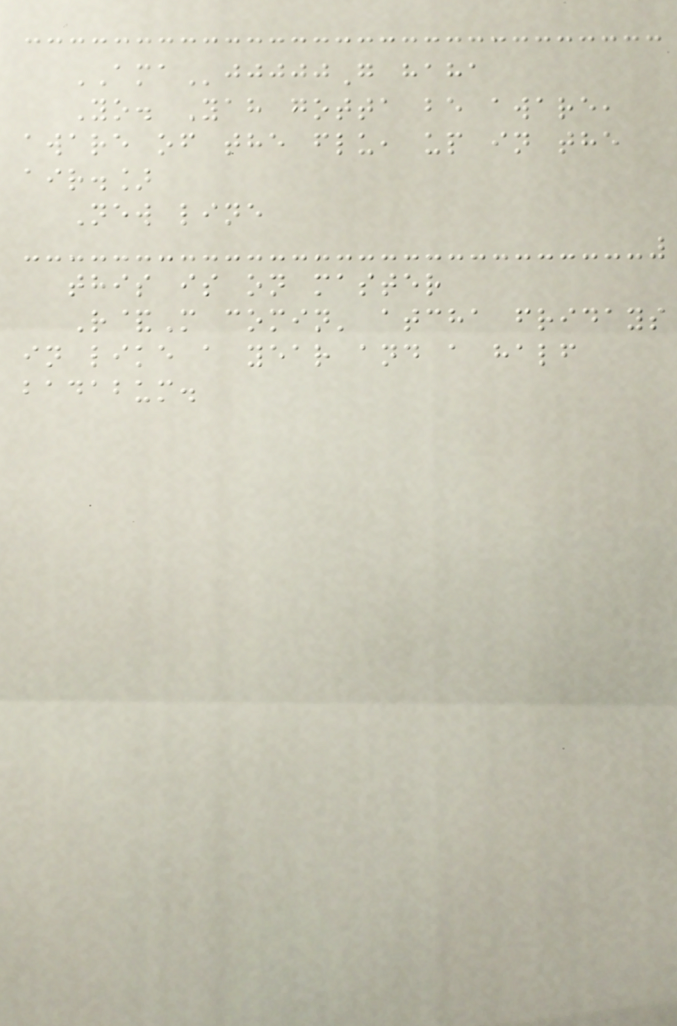AMAjjjjjG haha
Yo. Yah gotta be aware,
aware of the flu, up in the
air.]
New line
this is on master
R&M comin' atcha fridays
in like a year and a half
badabum.
